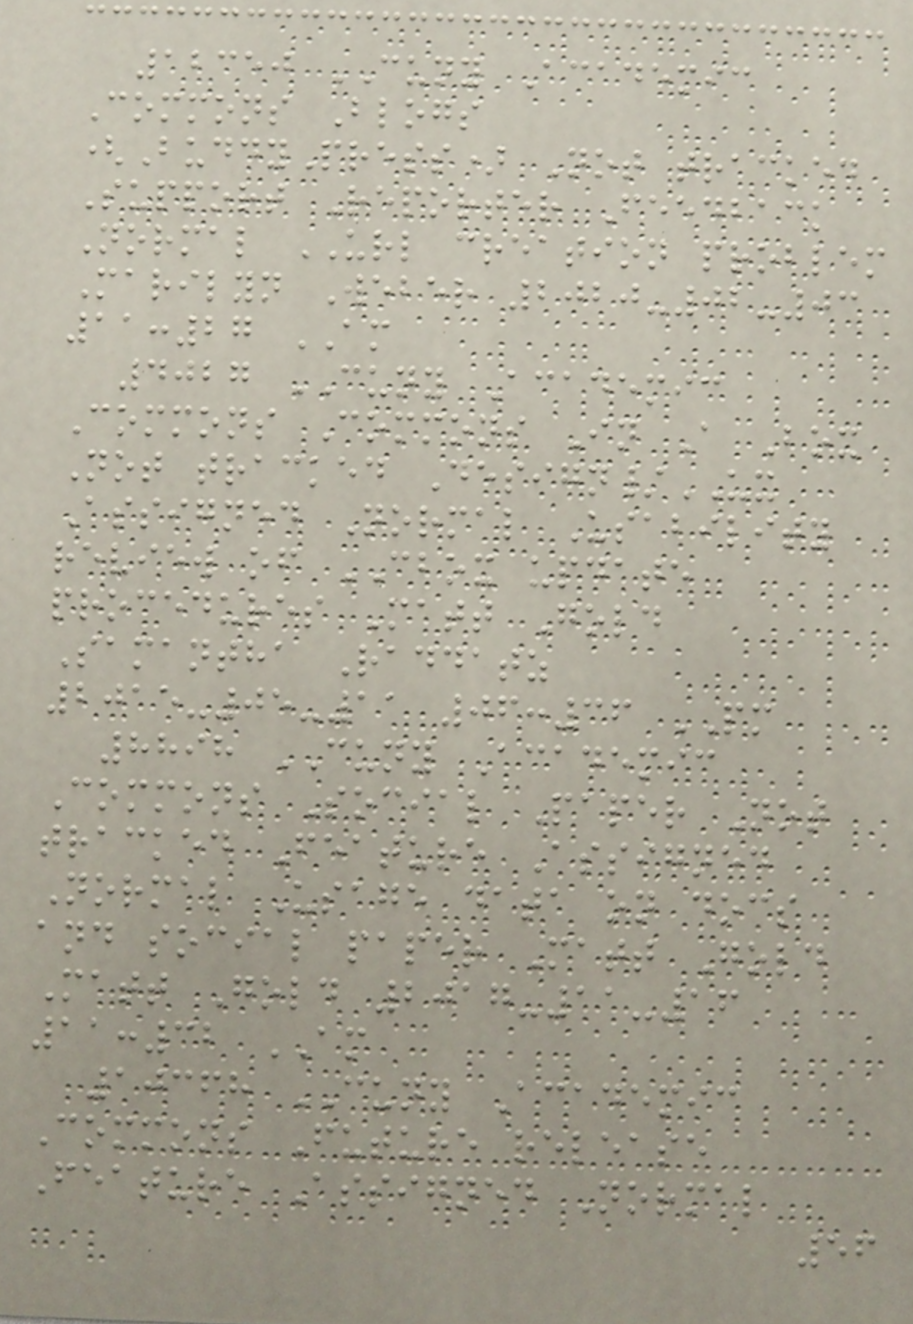12350 CUNY Academic
Commons Blogs
(BuddyPress) Not tracked
Support Reporter Feedback
Normal URL creation problem
Marilyn Weber 2020-02-03
11:27 AM
4027 CUNY Academic
Commons Commons In A Box
Not tracked Design/UX
Assigned Normal Usability
review of CBOX update
procedures Matt Gold
Samantha Raddatz
2015-05-11 06:36 PM
8898 CUNY Academic
Commons Social Paper Not
tracked Feature Assigned
Normal Usage data on docs
and social paper Matt Gold
Matt Gold 2017-11-16
11:32 AM
10368 CUNY Academic
Commons Future release
Feature Assigned Normal
56
